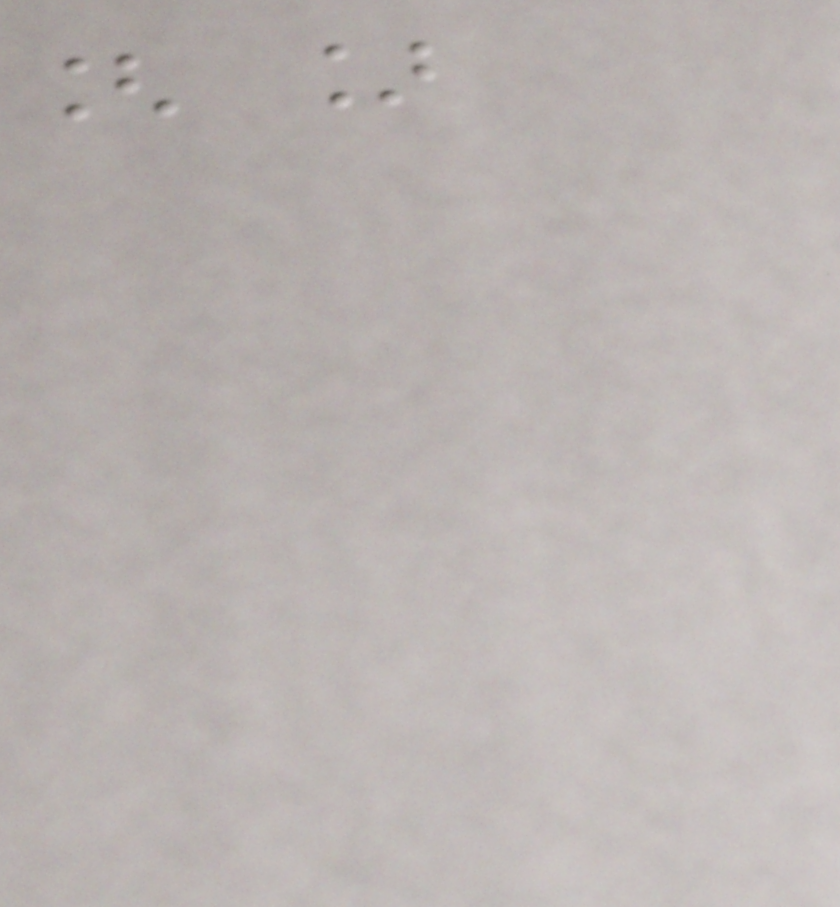[ ]
